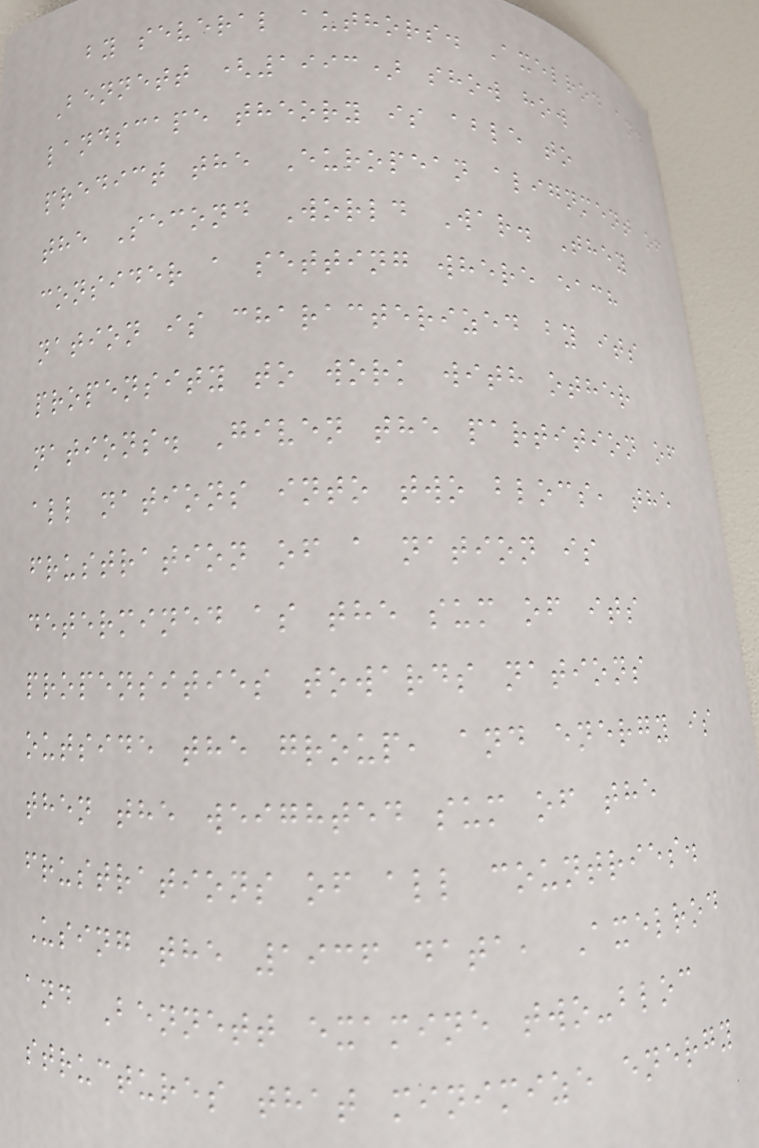by several authors. Axelrod and
Bennett (1993) show how
landscape theory is able to
predict the European alignment of
the Second World War. They
consider a setting where each
nation is characterized by its
propensity to work with other
nations. Given the partition of
all nations into two blocs, the
frustration of a nation is
determined as the sum of its
propensities towards nations
outside the group, and energy is
then the weighted sum of the
frustrations of all countries.
Using the 1936 data, Axelrod
and Bennett examine two-bloc
structures that minimize energy
